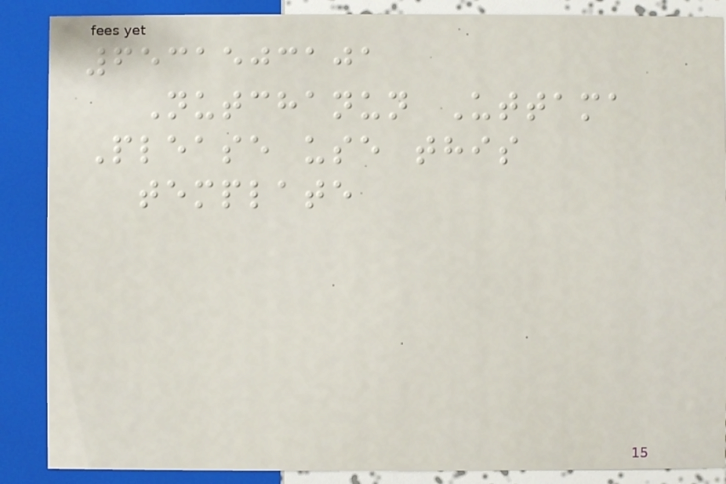6531503101
Nutchanun Uttama
Please use this
template
